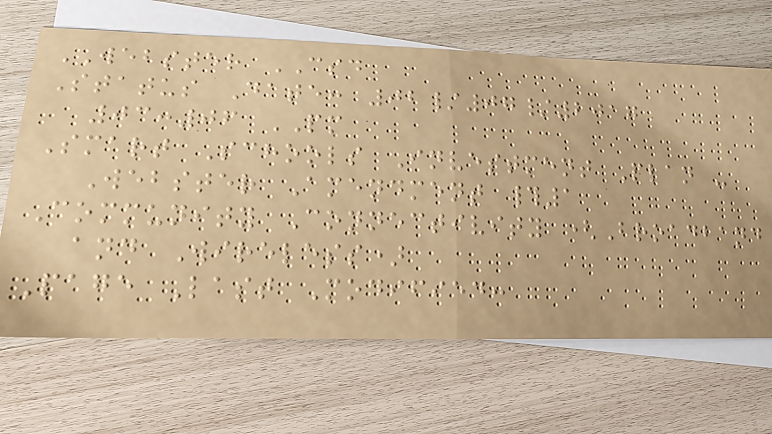WEBSTER CSD
Status Date: 02/07/2017
03:06 PM
Smart Schools Investment Plan -
Webster Amendment #1
Community Connectivity (Broadband
and Wireless)
Page Last Modified:
